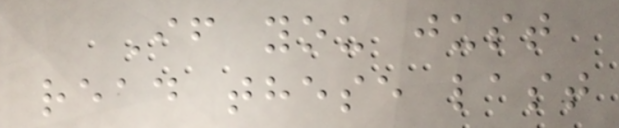If you just
read these last
